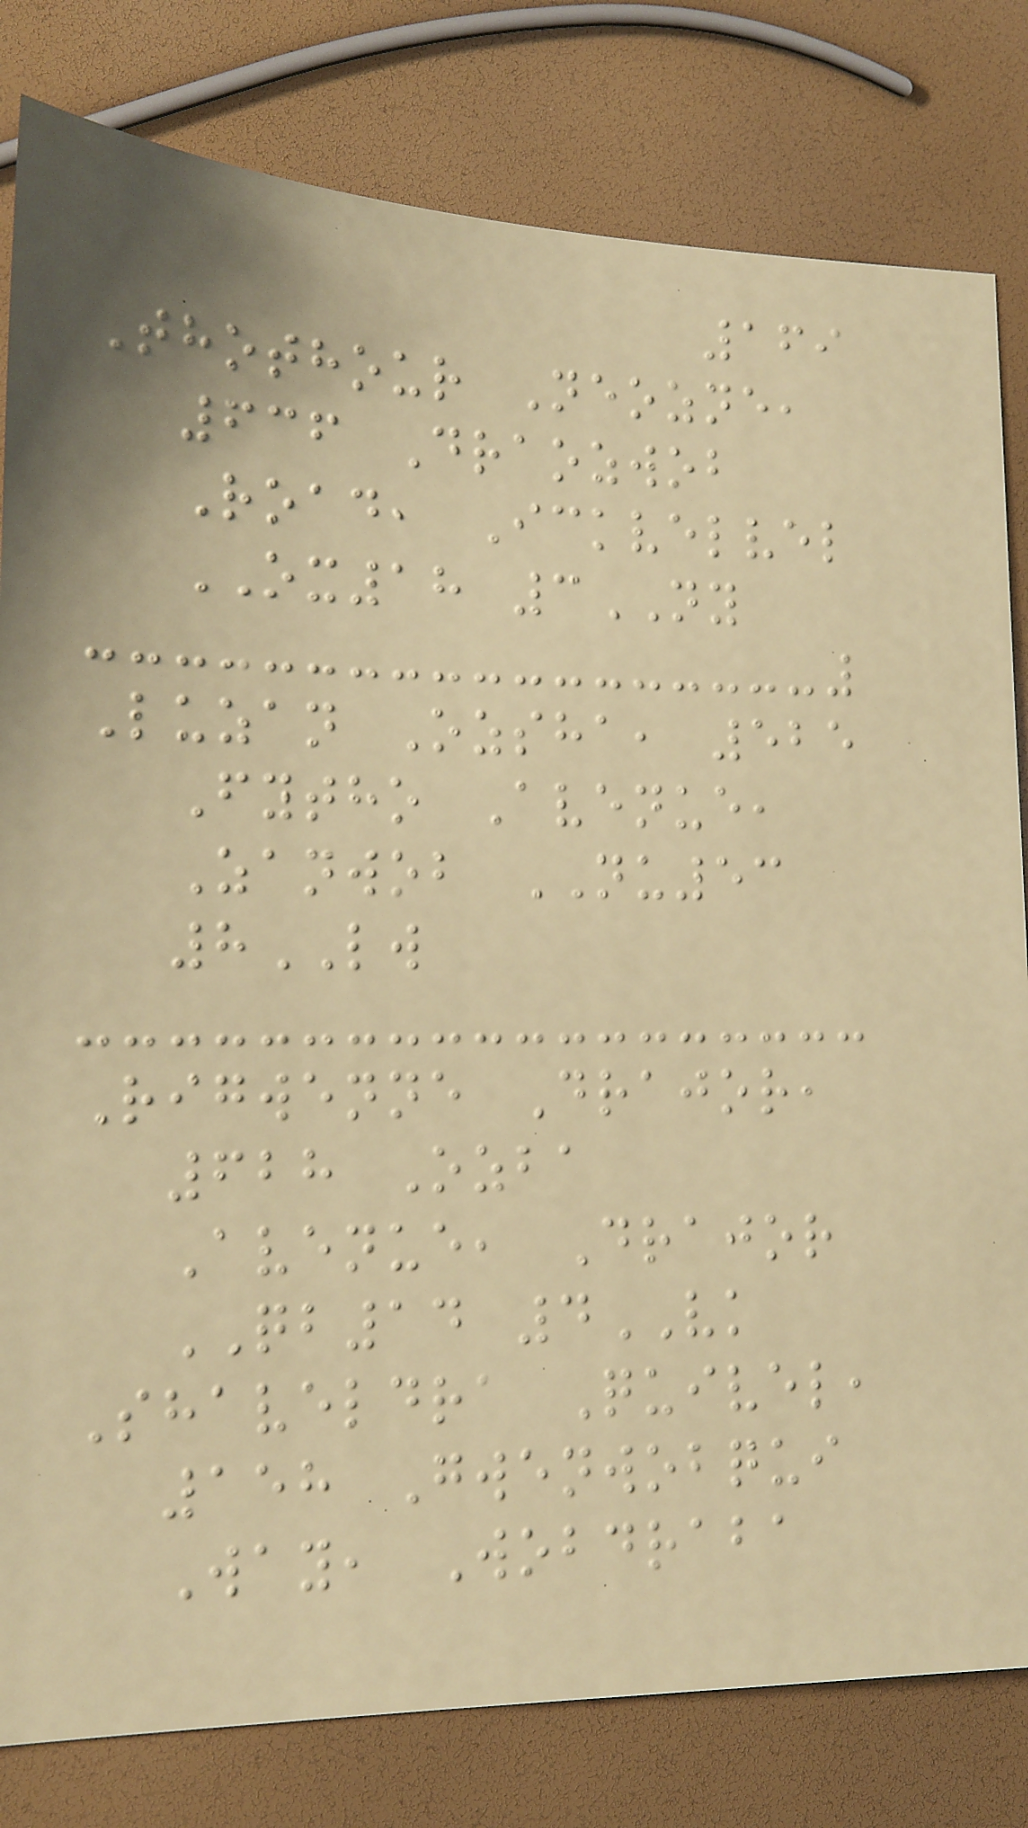169
Thothour Neozne,
636 Draozwob
Road, Ickvelvel
OX18 3NY
Luzan Ozsha, 525
Fytho Avenue,
Zanwob NU53
8LW
Rigwenne Drajor,
628 Ozba
Avenue, Drajor
QB14 4VK
Shaveldra Quivel,
158 Gwenwobqui
Way, Wobdraba
